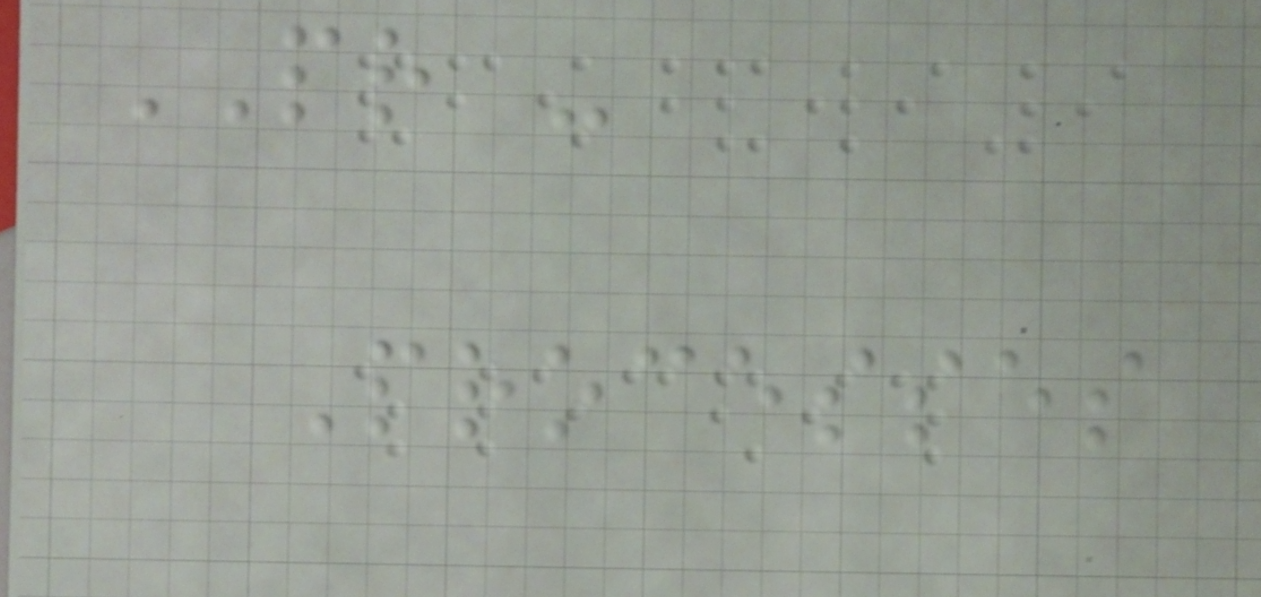PR -
Processes
